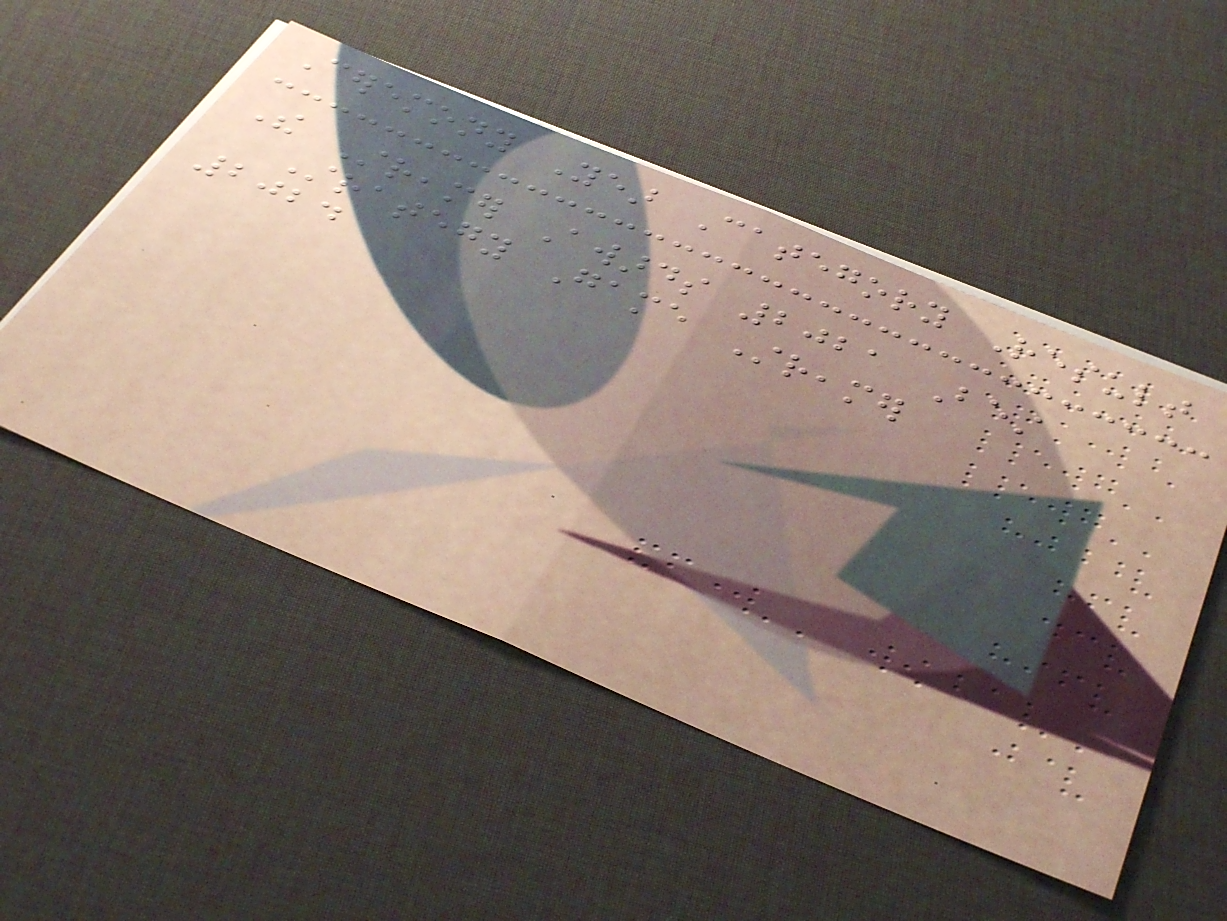Ceremony Year Category Result
The Streamer Awards 2021 Best
Strategy Game Streamer
2024
